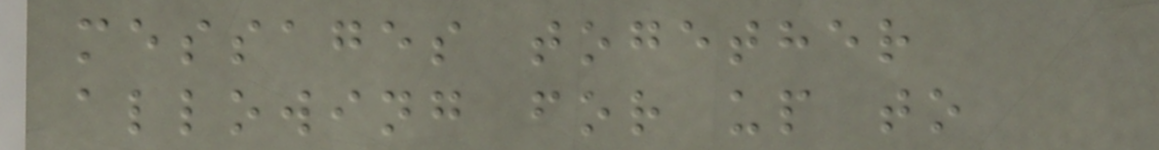messages together
allowing for up to
